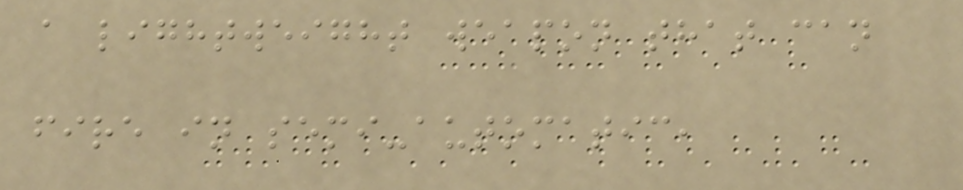a lightweight weapon that can
fire in semi-automatic,
